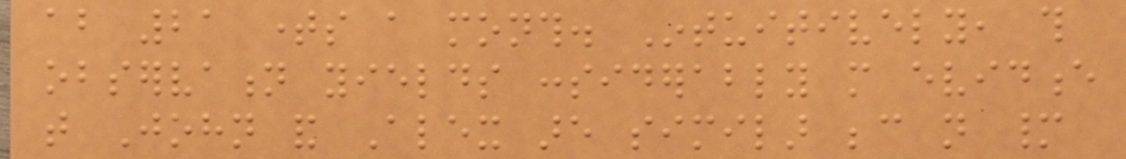about 21 times a month. Intuitively, this
observation yields considerably more evidence
that John and Alex are similar because not many
